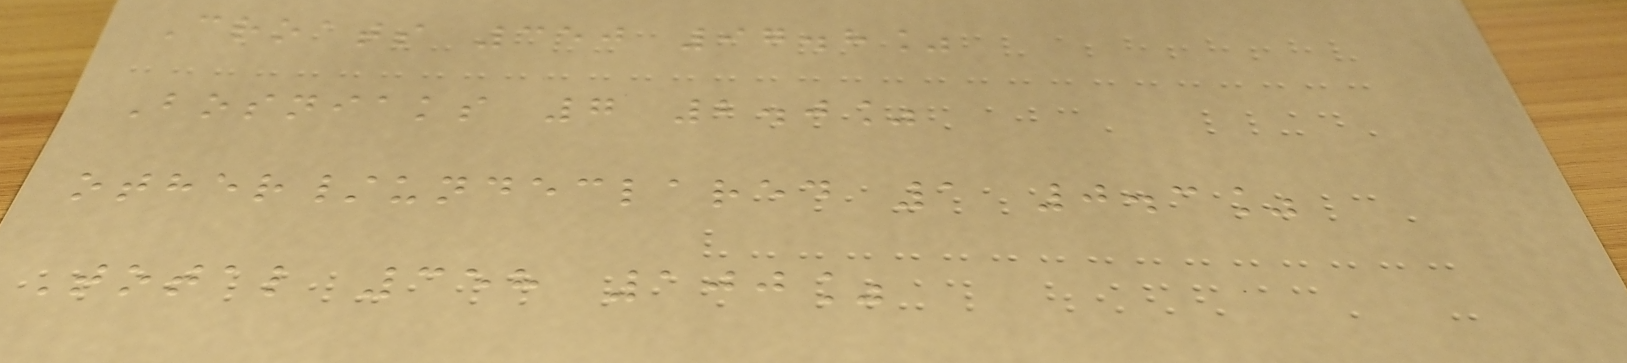Croats 350 97.8%
Bosniaks 7 2.0%
other/undeclared 1 0.3%
Total 358 100%
